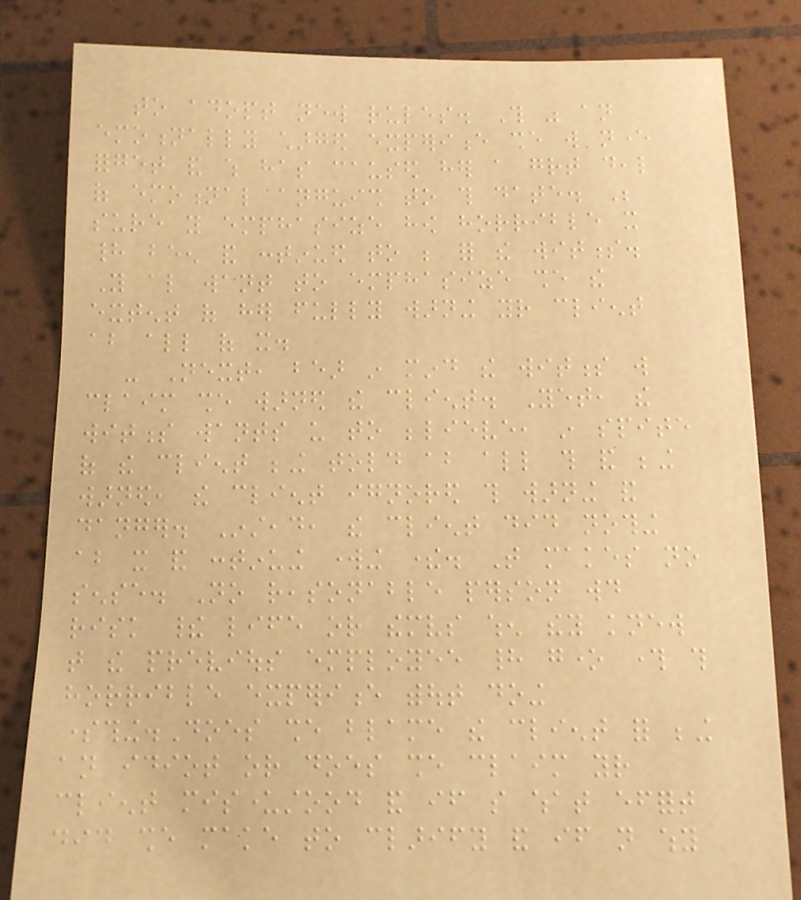to adopt new rules. This was an
emotionally charged experience she will never
forget and which has caused her a great deal
of emotional anguish to this date. Be
sure you emphasize how horrible it
had been and continued to be for the witness.
You also want to emphasize she the
extent of her fully warning your client
about all of it.
- Next, bear in mind the witness will
claim she warned the client. Yet, the
witness wants us to believe, in spite
of the client being told about all this and being
warned, the client ignored this warning and
danger. Instead, the client did nothing
about it and continuing working there. That makes no
sense. No reasonable person would
risk their life or themselves when they knew
that the previous employee had gone through this
horrible experience without doing
something.Does she blame the client for being
an idiot or does she claim your
client misunderstood and if so what effort
did she make to clarify and if not why
